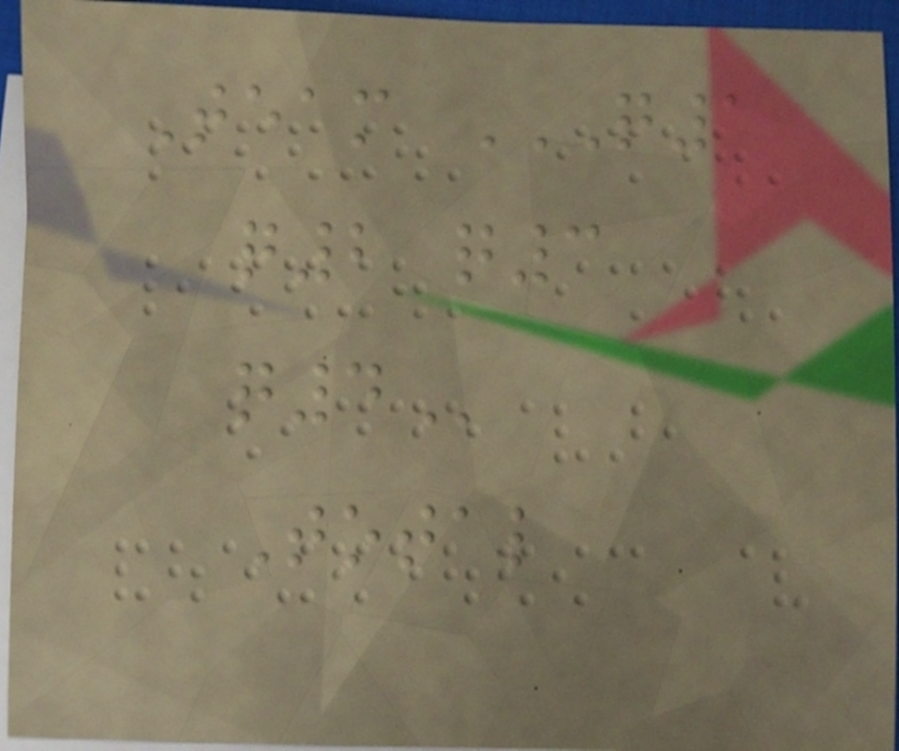Team Q1
Q2 Q3
Q4
Total
